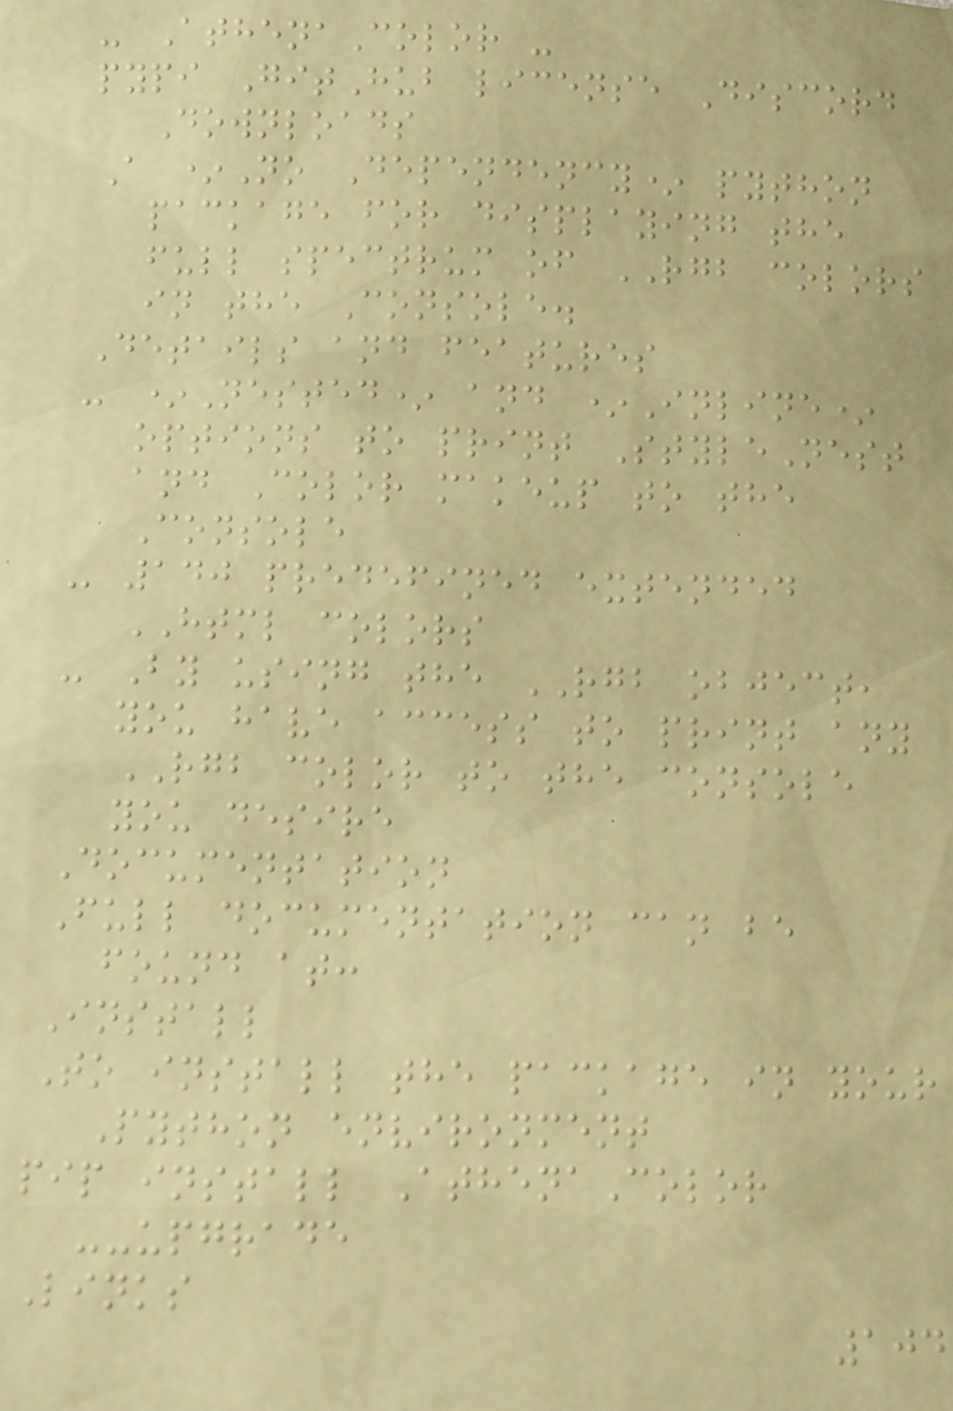- AthenaColor -
pypi GitHub license Discord
Downloads
A *No Dependency* python
package for displaying the
full spectrum of RGB colors
in the Console.
Details and features
- *Nested* and *Inline*
options to print StyleNest
and Color makeup to the
Console
- 140 predefined extended
HTML colors
- By using the RGB object,
you have access to print any
RGB color to the console
you desire
Documentation
Full documentation can be
found at:
Install
To install the package in your
Python environment
pip install AthenaColor
--upgrade
Links
104
